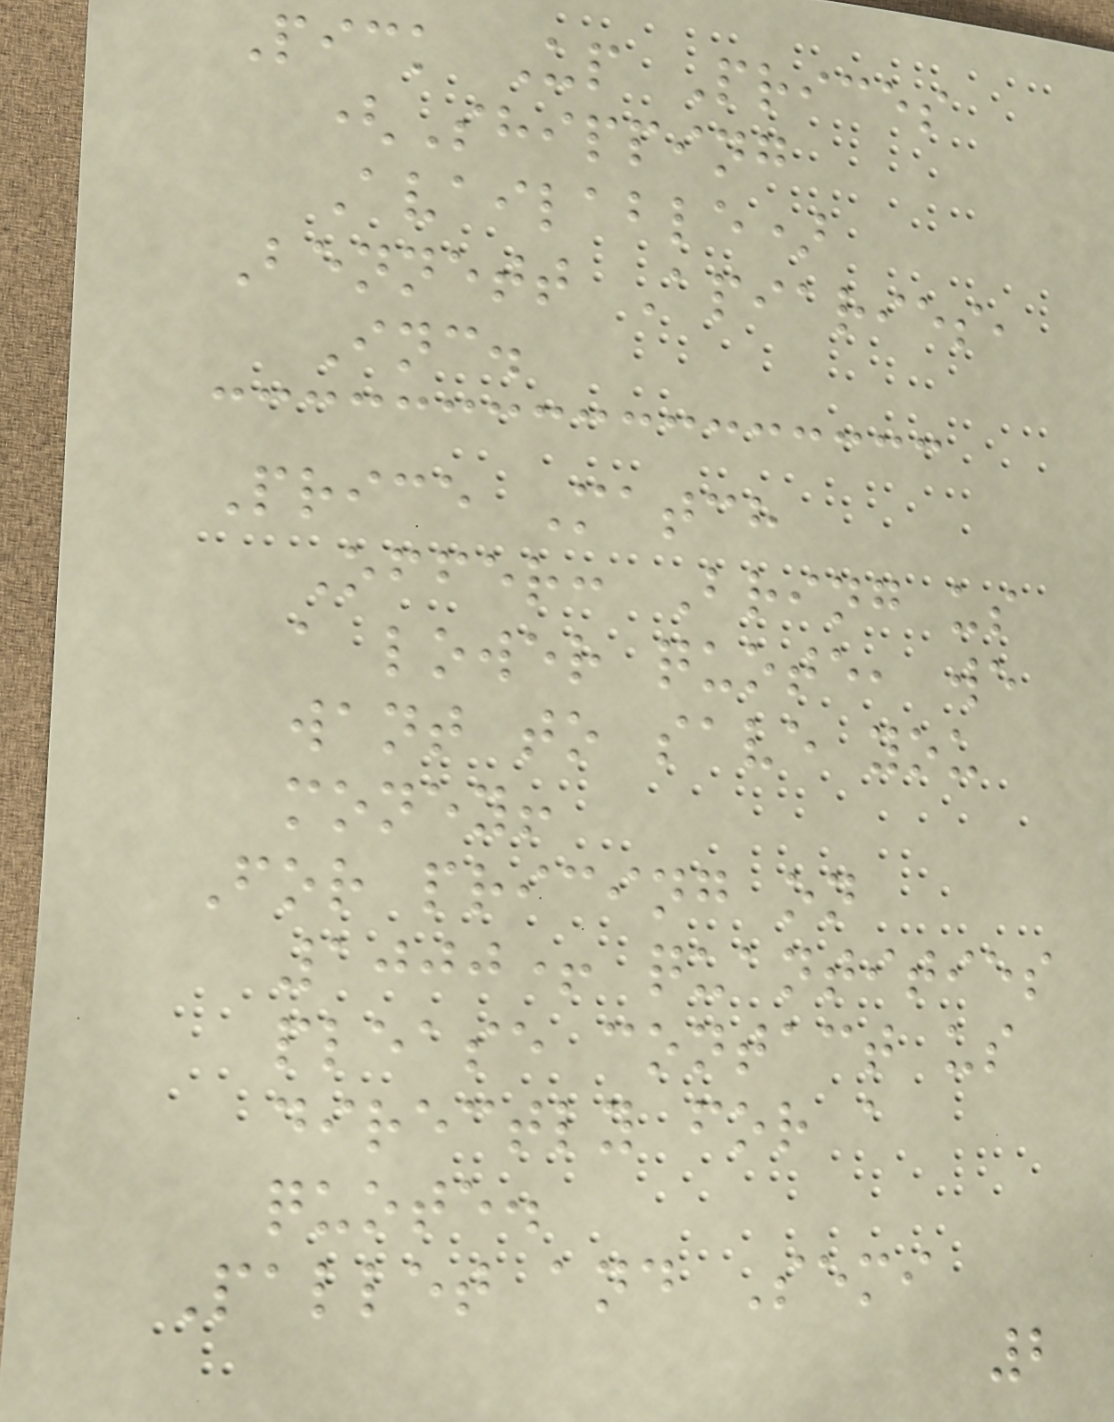Pick Up Prices
(Shipping
Available)
Bennett Apiaries,
Inc.
Price Match
Offer: Bring us
a lower quote, we
want to save you
money!
For pricing on
1000+ quantities
please contact us
directly for a
quote.
Pallet and Semi
2
